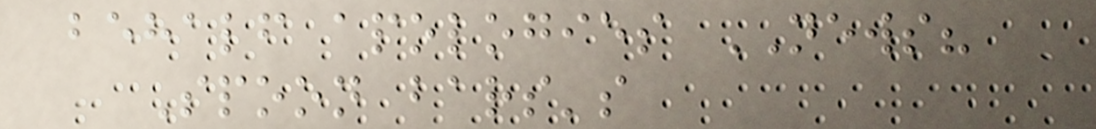behalf apologies NEWS?
Spoon bars's
